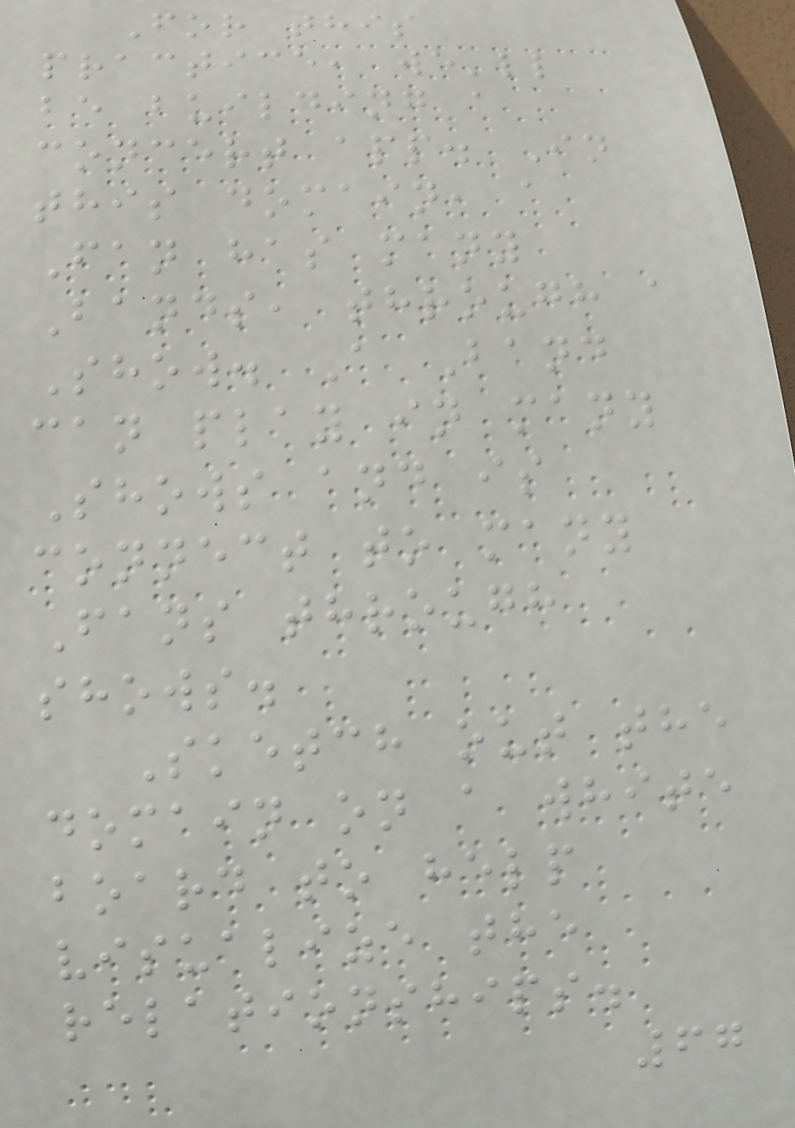For this
practice, we'll
be building a
concert app. In
this domain, a
Fan has many
Bands, through a
Show. A Band
can play in many
Shows and is
connect to many
Fans through
shows.
Sketch out the
domain on a white
board to help
visualize the
relationships.
67
